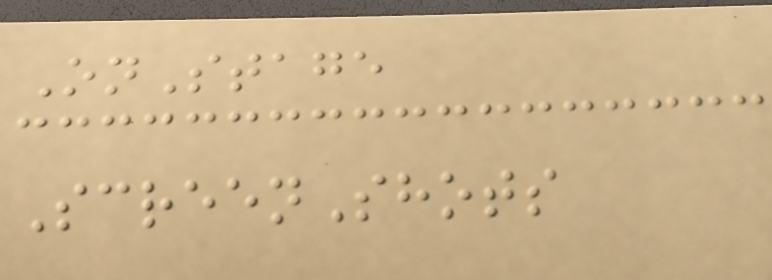OnStage
ScreenShots
